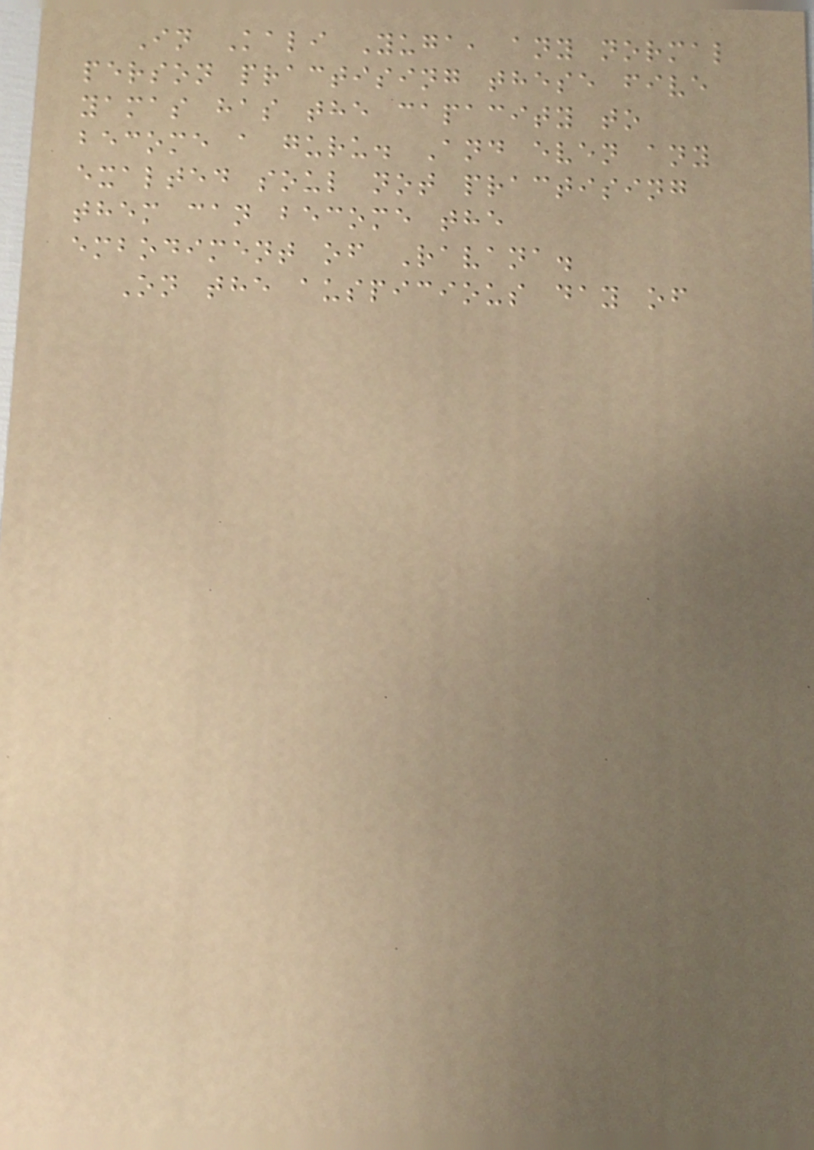In Kali Yuga, any normal
person practising these five
yamas has the capacity to
become a guru. And even any
exalted soul not practising
them can become the
embodiment of Ravana.
On the auspicious day of
